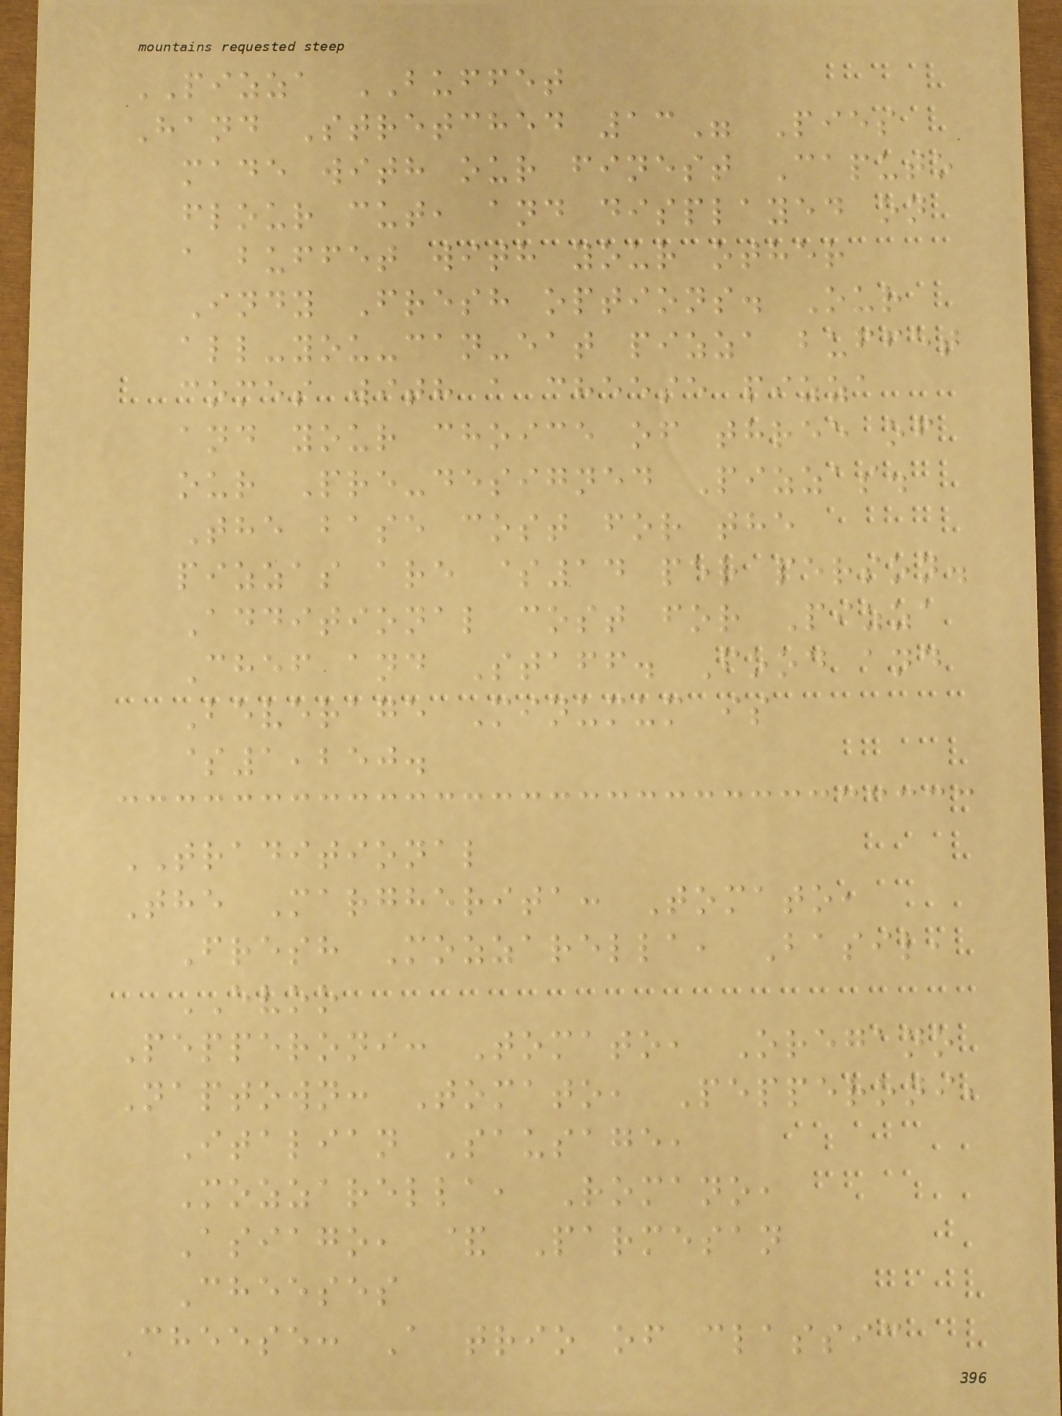PIZZA BUFFET
Hand Stretched 13" Pies
made with our finest Caputo
flour cut, and displayed on
a buffet with your other
Indy Fresh options. Our
all-you-can-eat pizza buffet
comes with a cheese pizza
and your choice of three of
our Pre-designed Pizzas.
The base cost for the
pizzas are $14 per person.
Additional cost for Pizza
Chef and Staff. Food and
Beverage Minumum is
$1,250.
TRADITIONAL
The Margherita: Tomato,
Fresh Mozzarella, Basil,
EVOO
Pepperoni: Tomato, Oregano
Naptown: Tomato, Pepperoni,
Italian Sausage,
Mozzarella, Romano,
Asiago, & Parmesan
Cheeses
Cheese: A trio of classic
